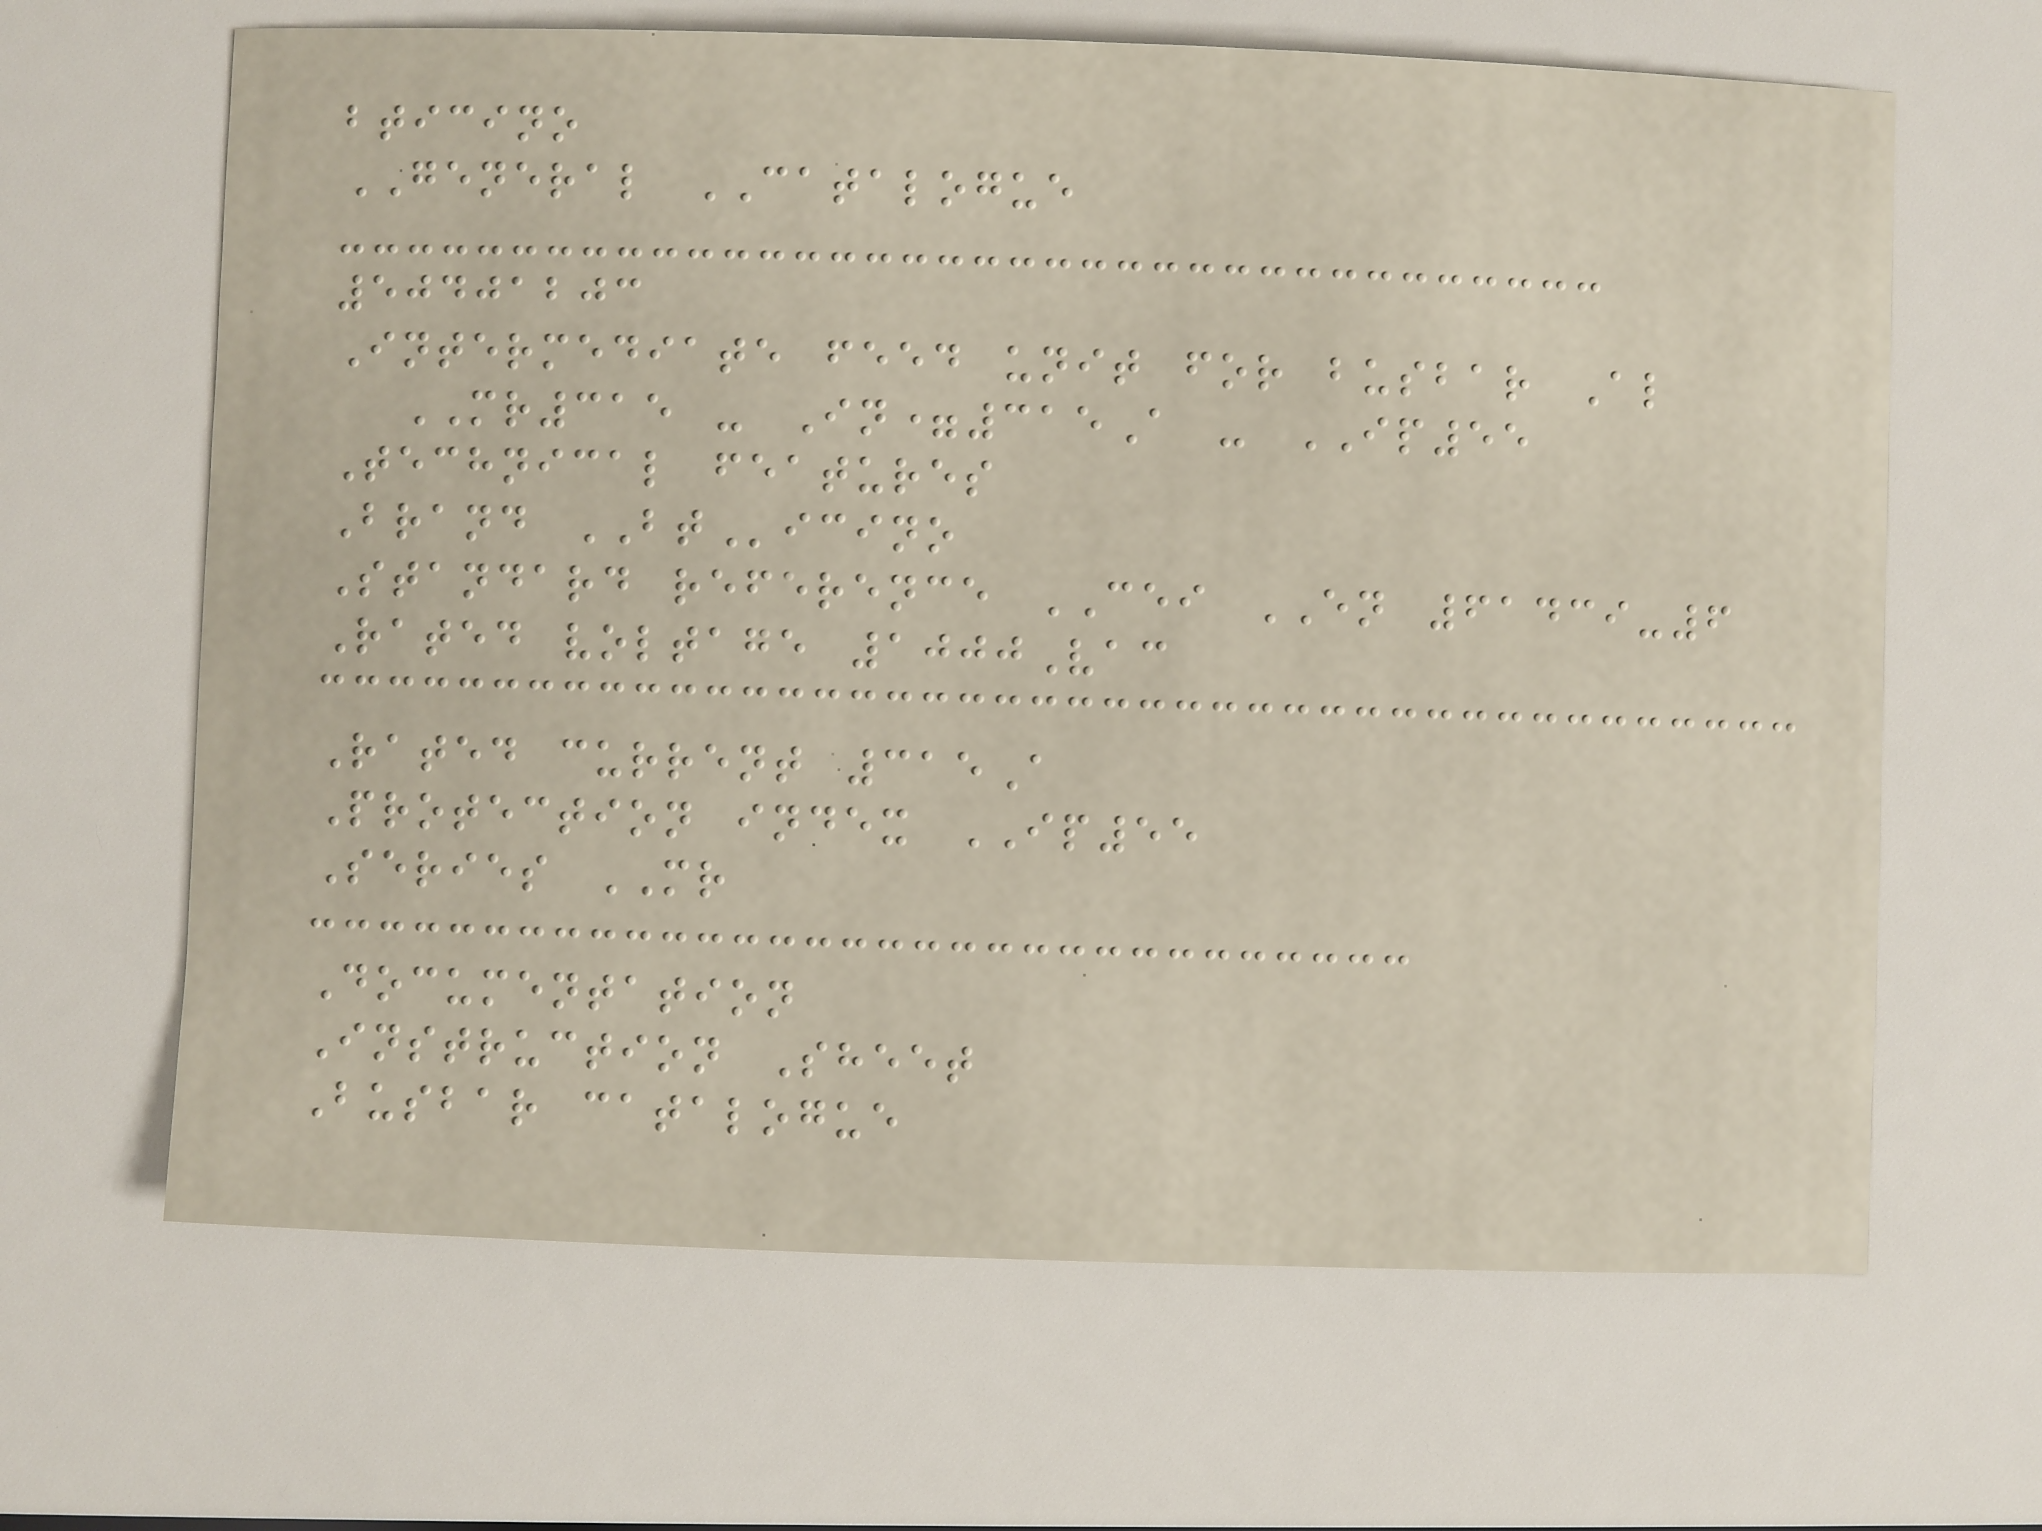bticino
GENERAL CATALOGUE
50401203
Intermediate feed unit for busbar Al
MR315 - In=315A - IP55
Technical features
Brand BTicino
Standard reference CEI EN 61439-6
Rated voltage 1000Vac
Rated current 315A
Protection index IP55
Series MR
Documentation
Instruction Sheet
Busbar catalogue
